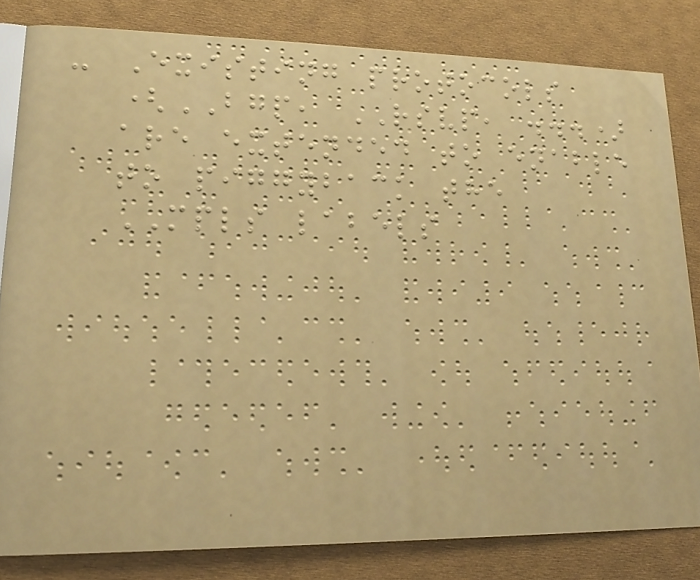- Existing protocols
(BGP, RSVP, ...)
are extended to enable
to piggyback the
MPLS labels
